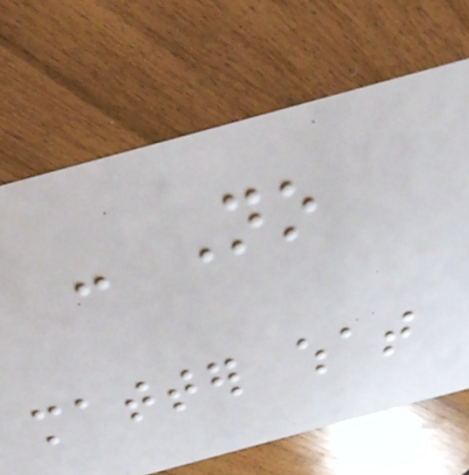- No
matter what
